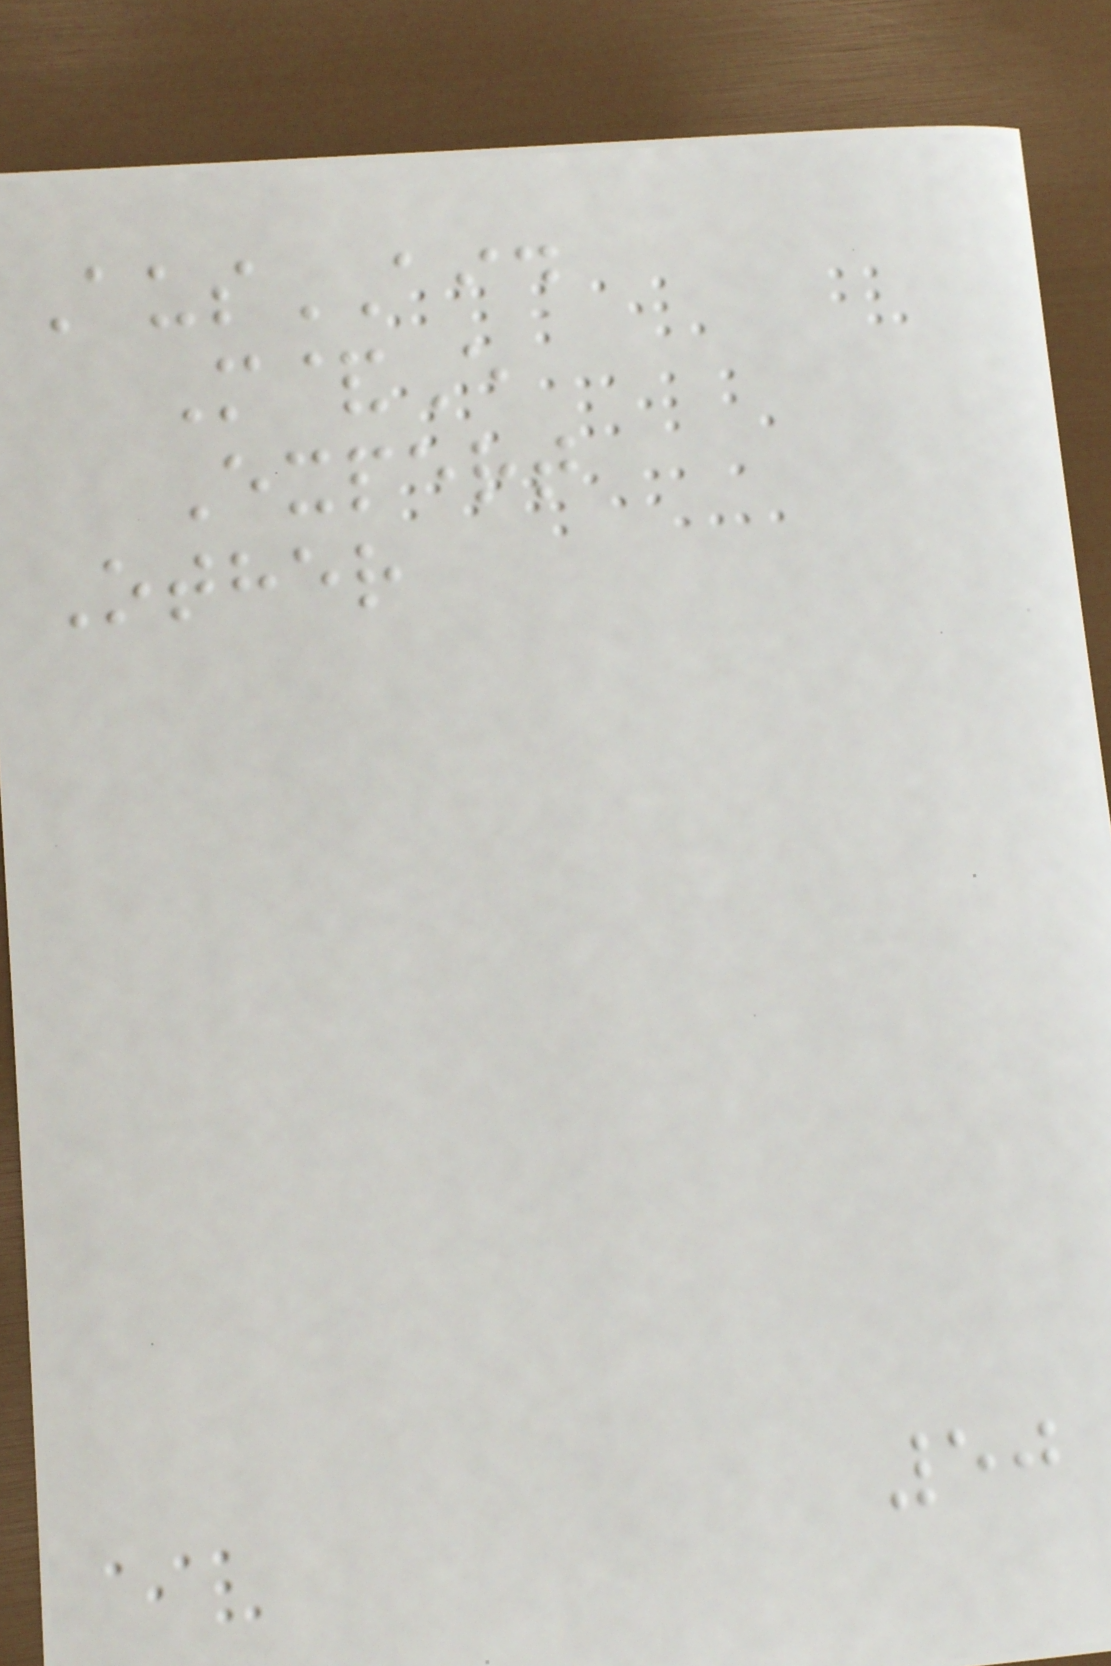AusAID
M&E
Expert
Other
50
